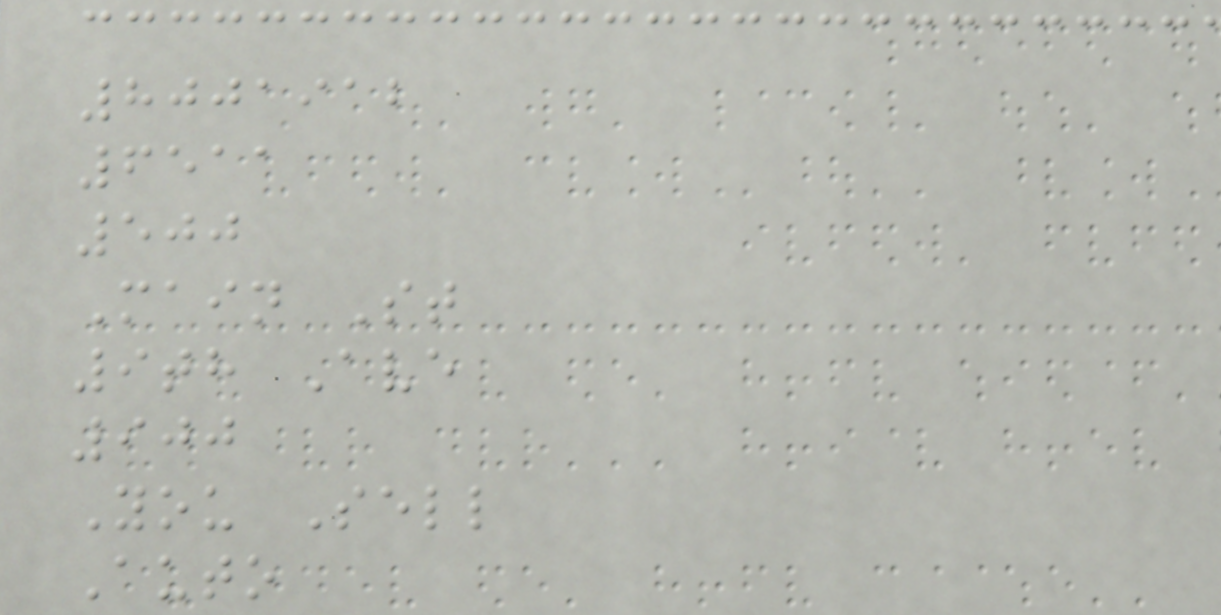8001912
6511
500
Main St
9th Ave
900
You Sell
Auto
